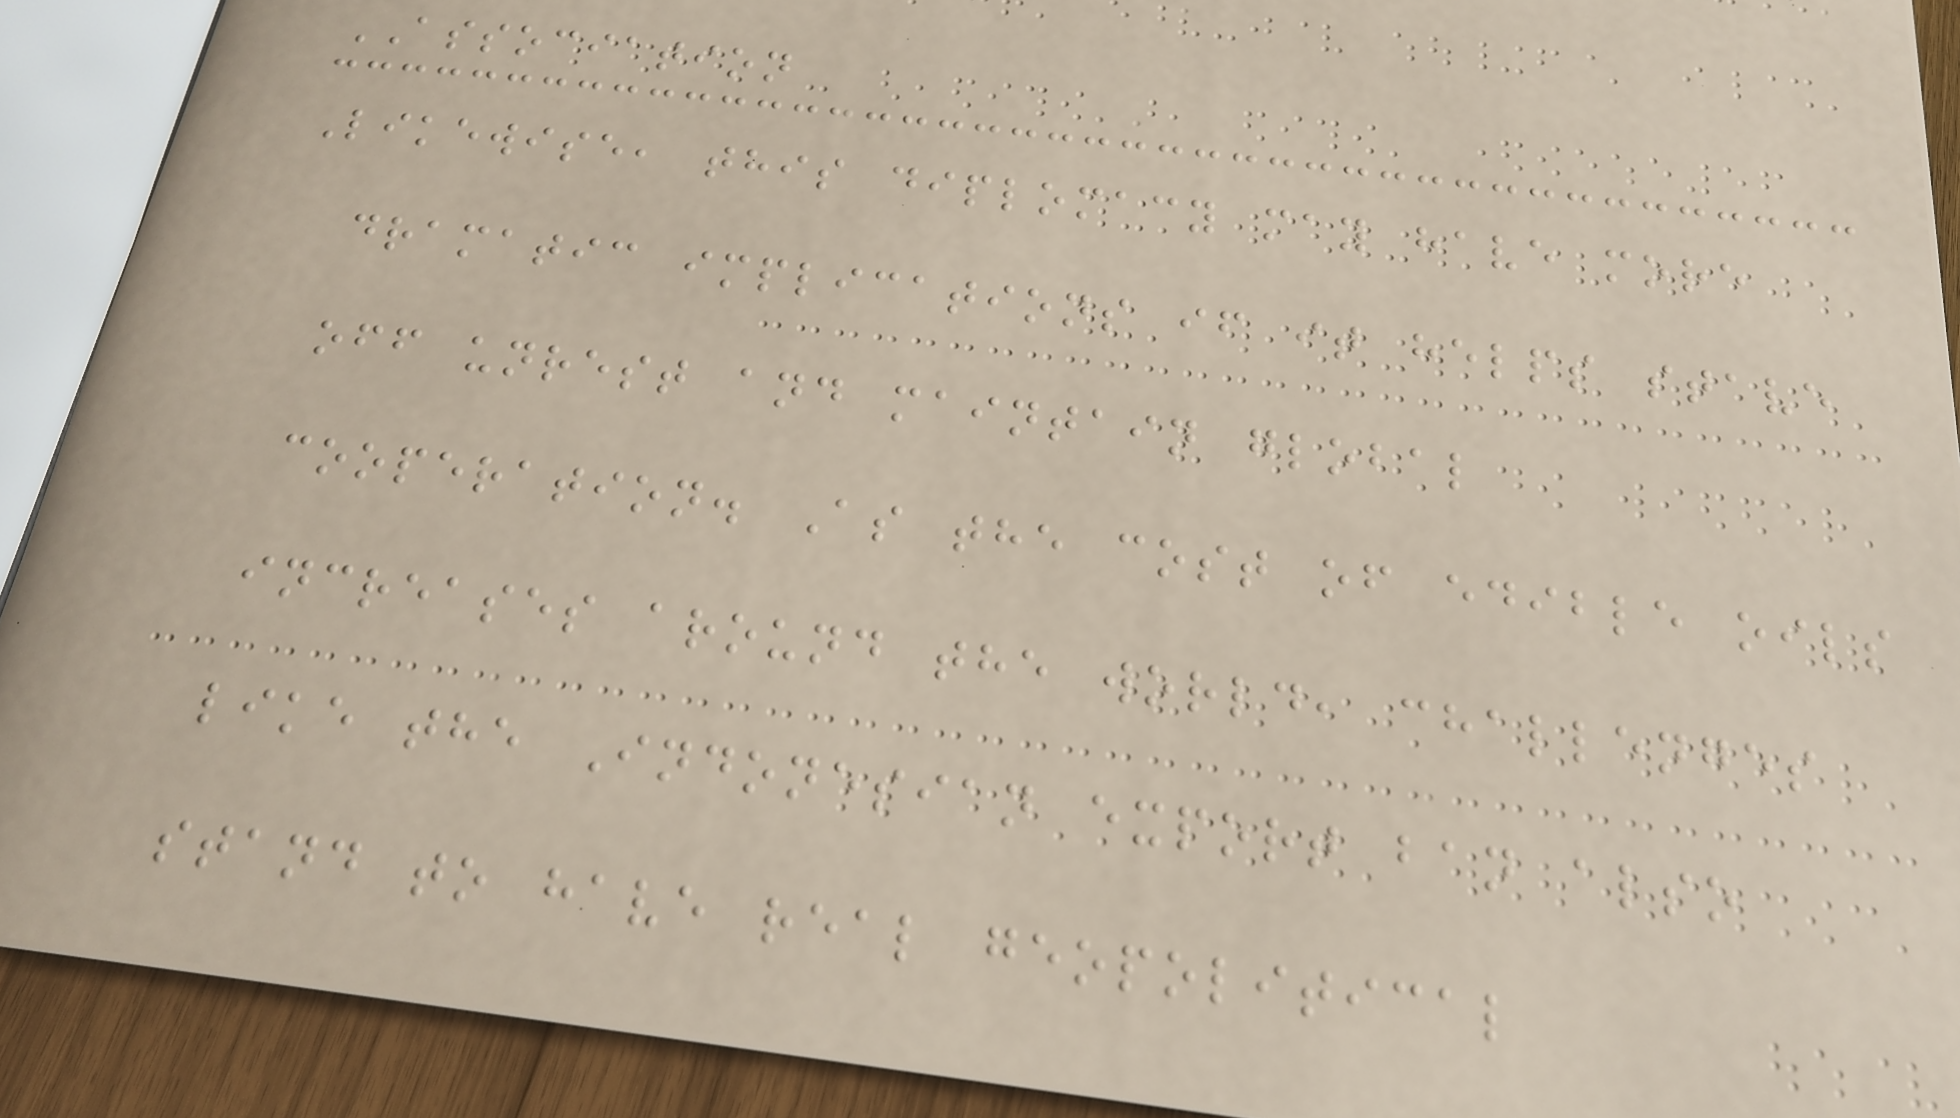ASSOCIATION
Likewise, this diplomacy may have more
dramatic implications if it helps stave
off unrest and maintain global
cooperation. As the cost of edible oils
increases around the world, challenges
like the Indonesian export ban also
stand to have real geopolitical
